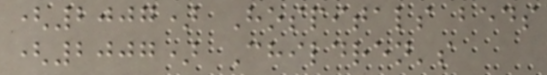(2007) Hospitals beds
(2007) Children's
